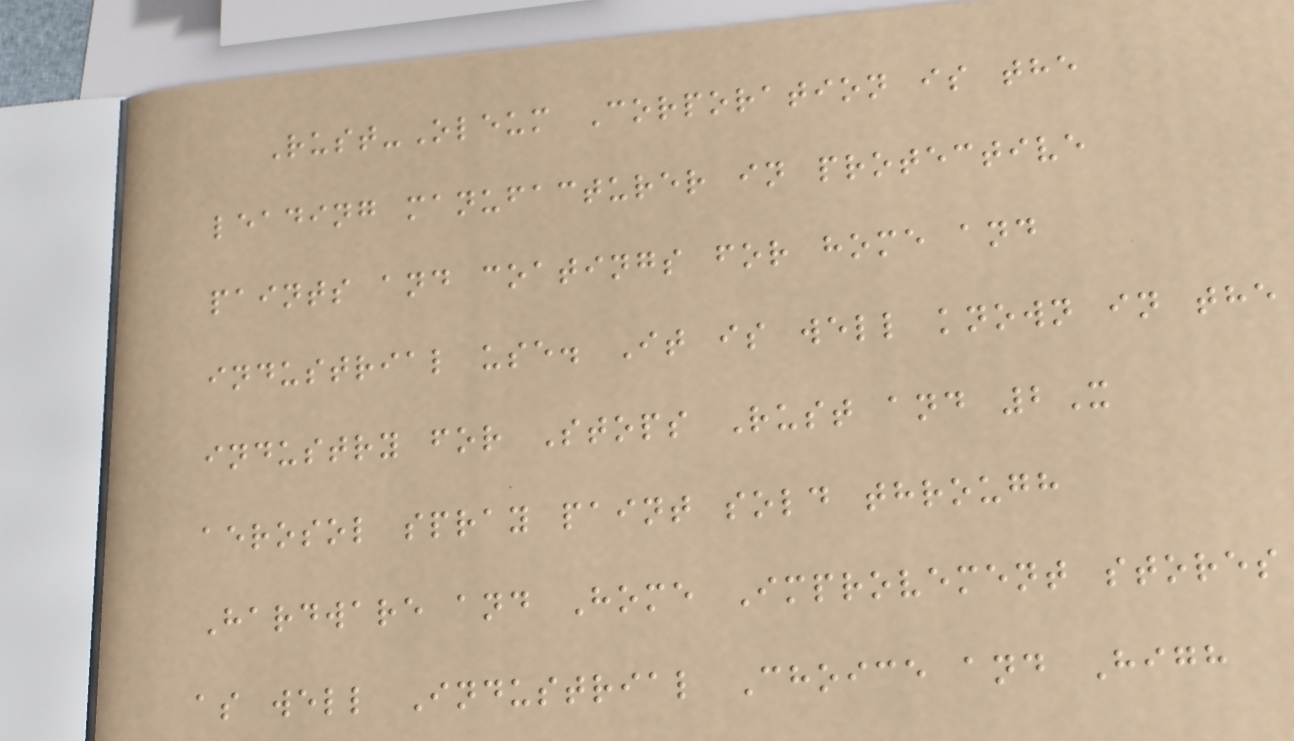Rust-Oleum Corporation is the
leading manufacturer in protective
paints and coatings for home and
industrial use. It is well known in the
industry for Stops Rust and 2X
aerosol spray paint sold through
Hardware and Home Improvement stores
as well Industrial Choice and High
